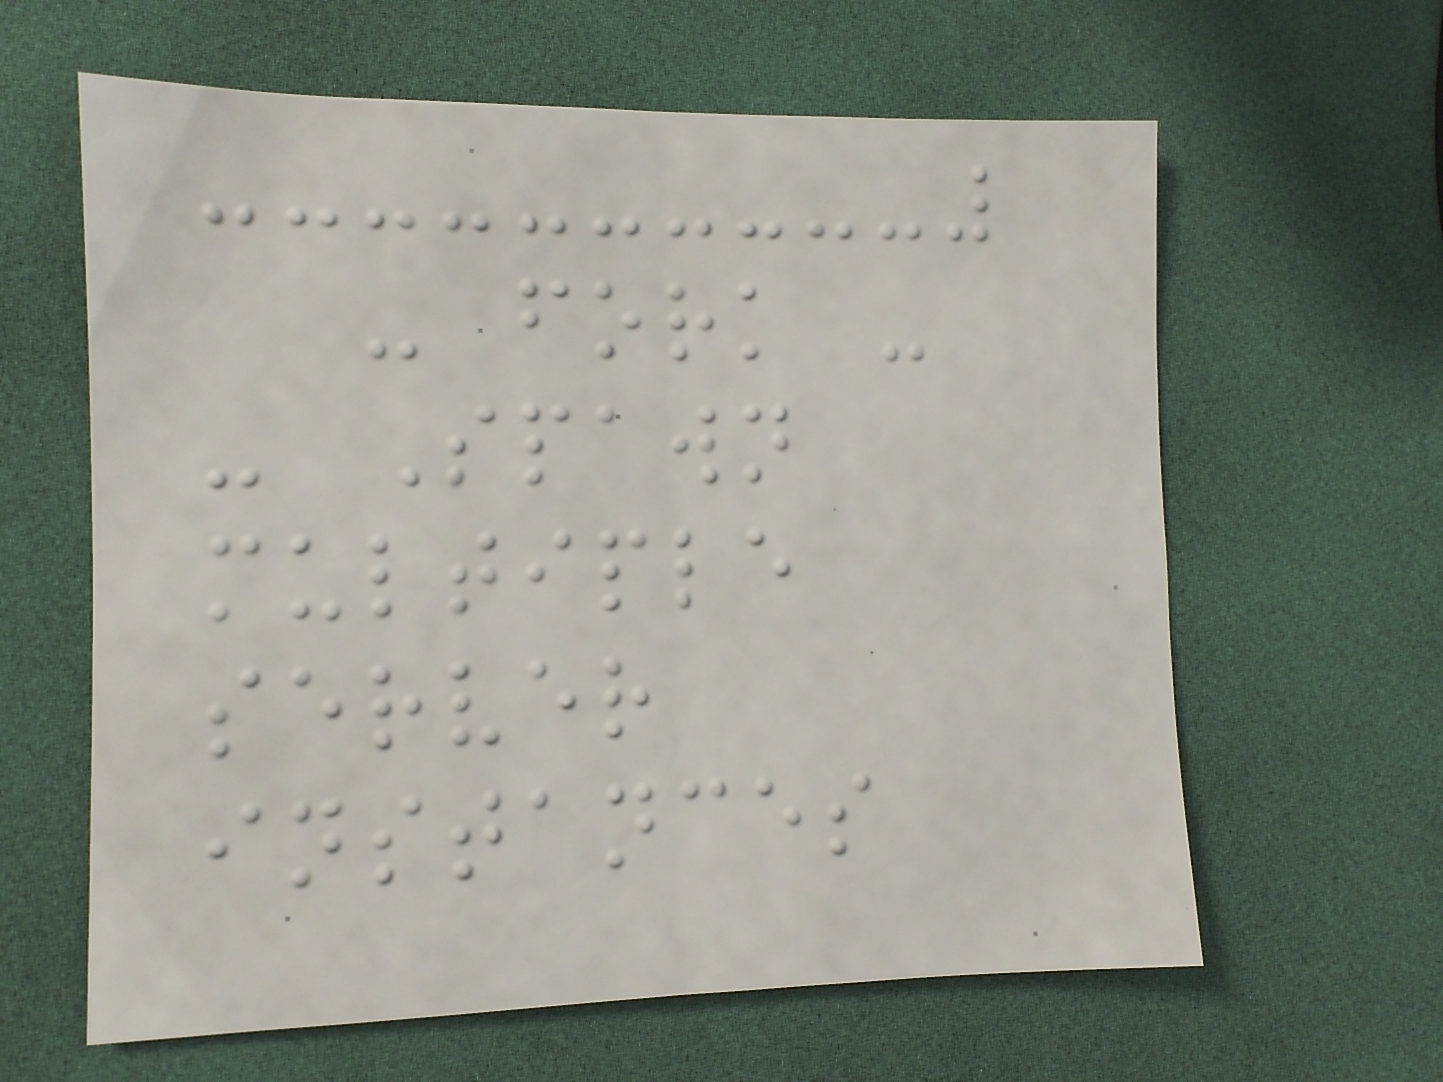- fork -
- Spawn
multiple
server
instances
